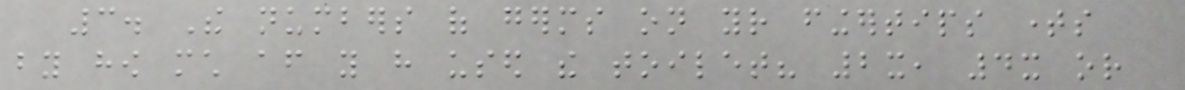3. The numbers of germs on your fingertips times
by how much after you have used the toilet? 2x, 4x or
